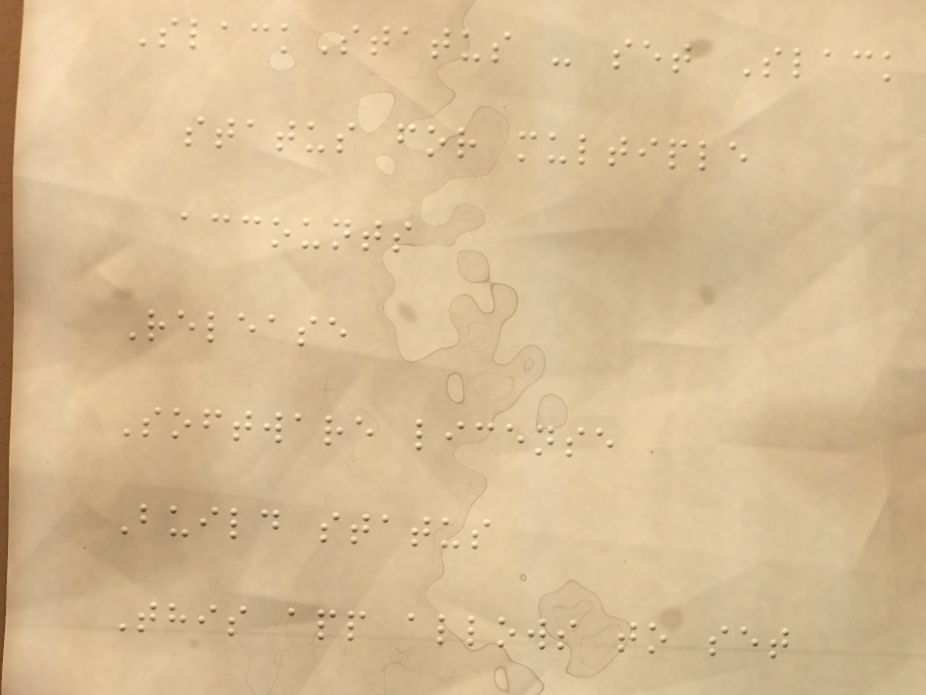SlackStatus - set Slack
status for multiple
accounts
Release
Software license
Build status
This app allows to set
